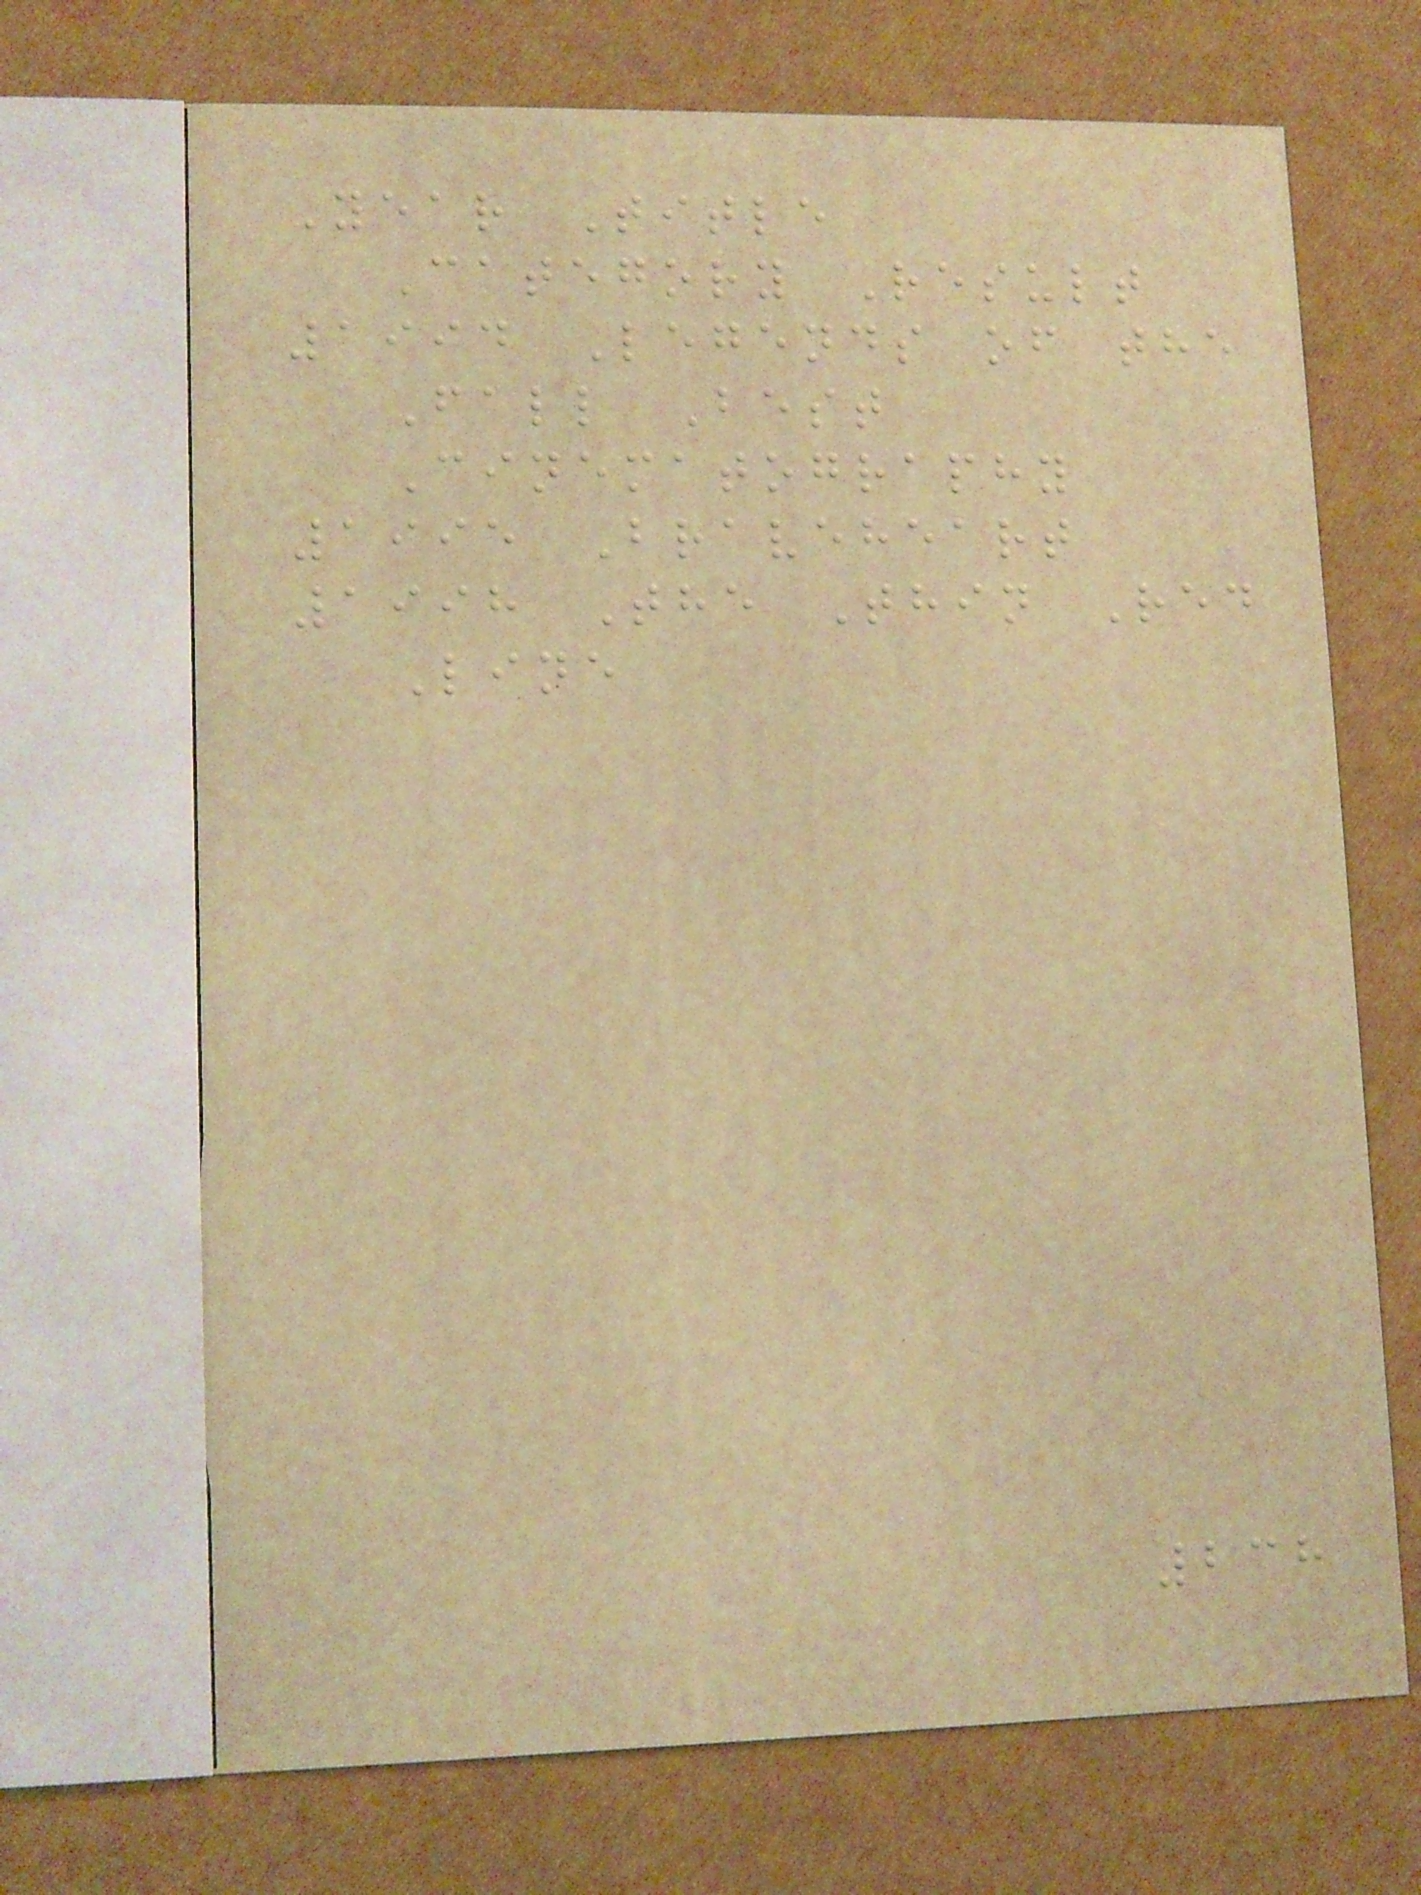Year Title
Category Result
1994 Legends of the
Fall Best
Cinematography
1995 Braveheart
1998 The Thin Red
Line
238
